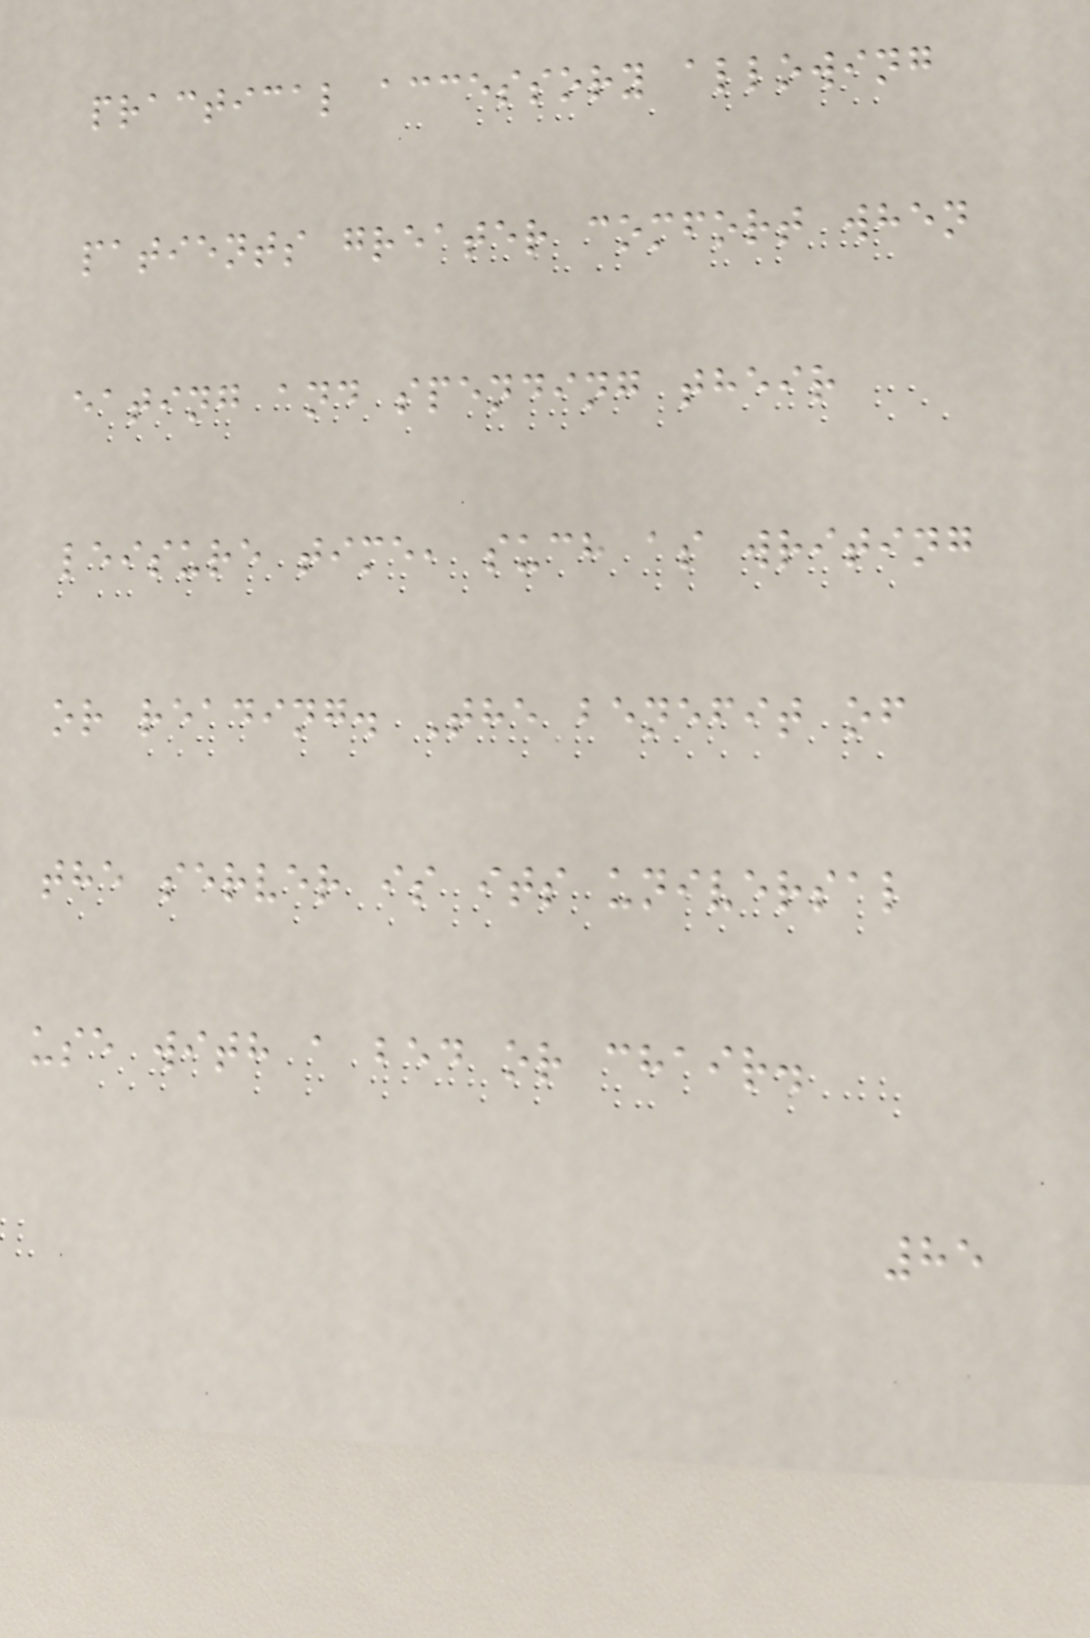practical accessory allowing
patients greater comfort when
eating and spending their
leisure time, such as writing
or reading. The benefit of
the server is its universal
use with a bed or chair.
85
